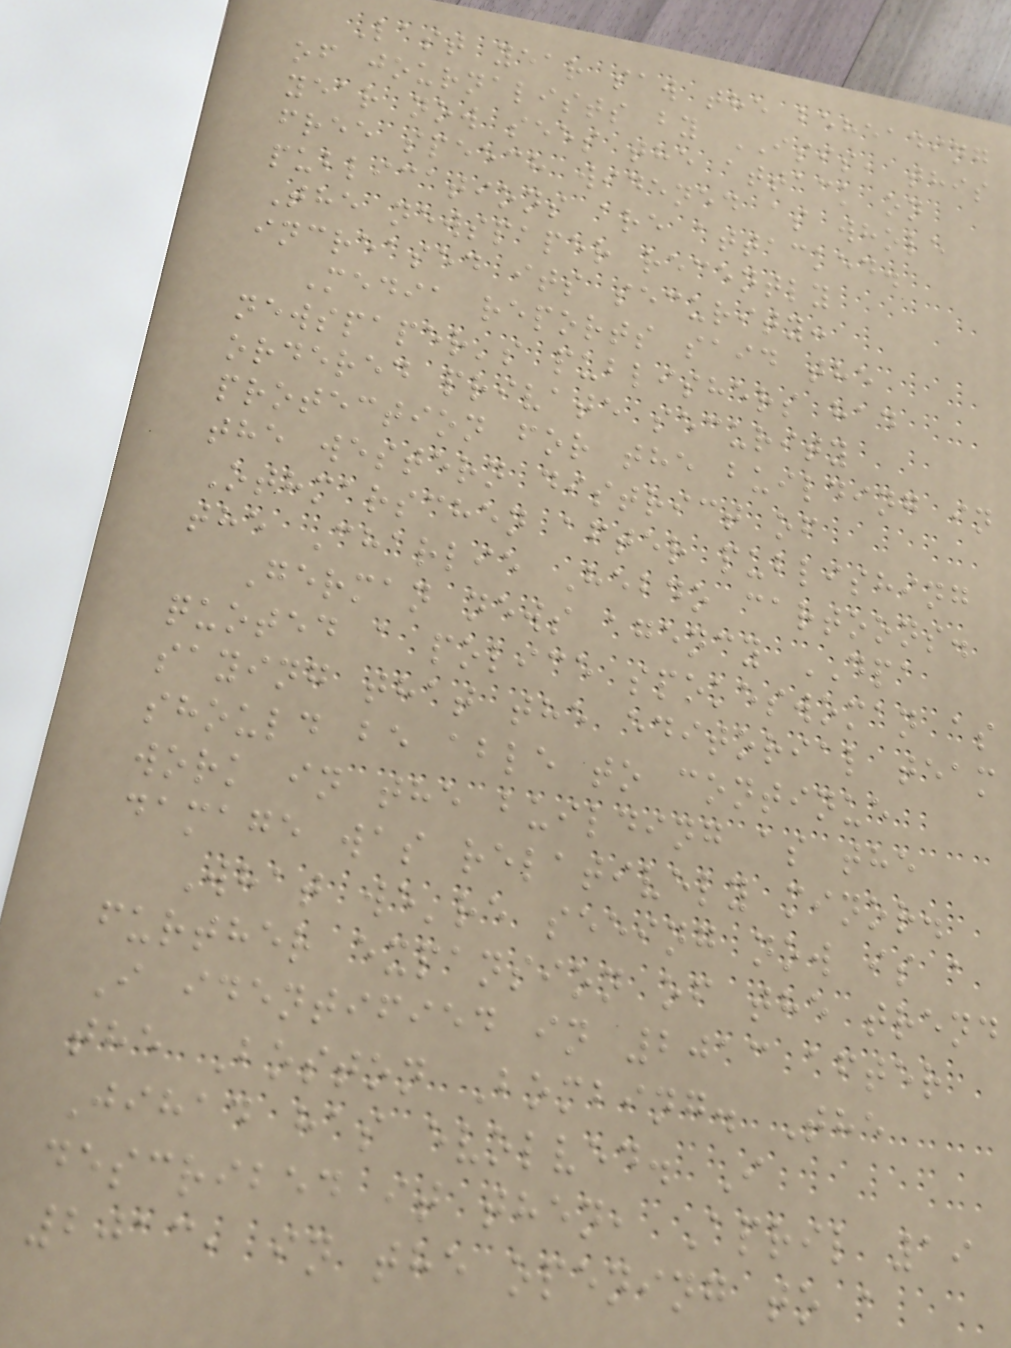Last year saw the beheading
of journalists by ISIS, this
year now sees the attack on
free speech widened as whole
publications are attacked.
The newspaper recently
increased its security:
Media reports said the
newspaper's publishers had
ordered private security
protection for the building in
the western district of
Othmarschen after publishing
the Charlie Hebdo cartoons.
German news agency DPA
quoted a police spokeswoman as
saying that the editorial team
should be able to continue
work in the building as the
damage was relatively minor.
What we're seeing now is a
further expansion of the trend
I identified in 2013 after
the Boston Bombing. The
Jihad has evolved. I
described it then, April 19
2013, in the opening to a
